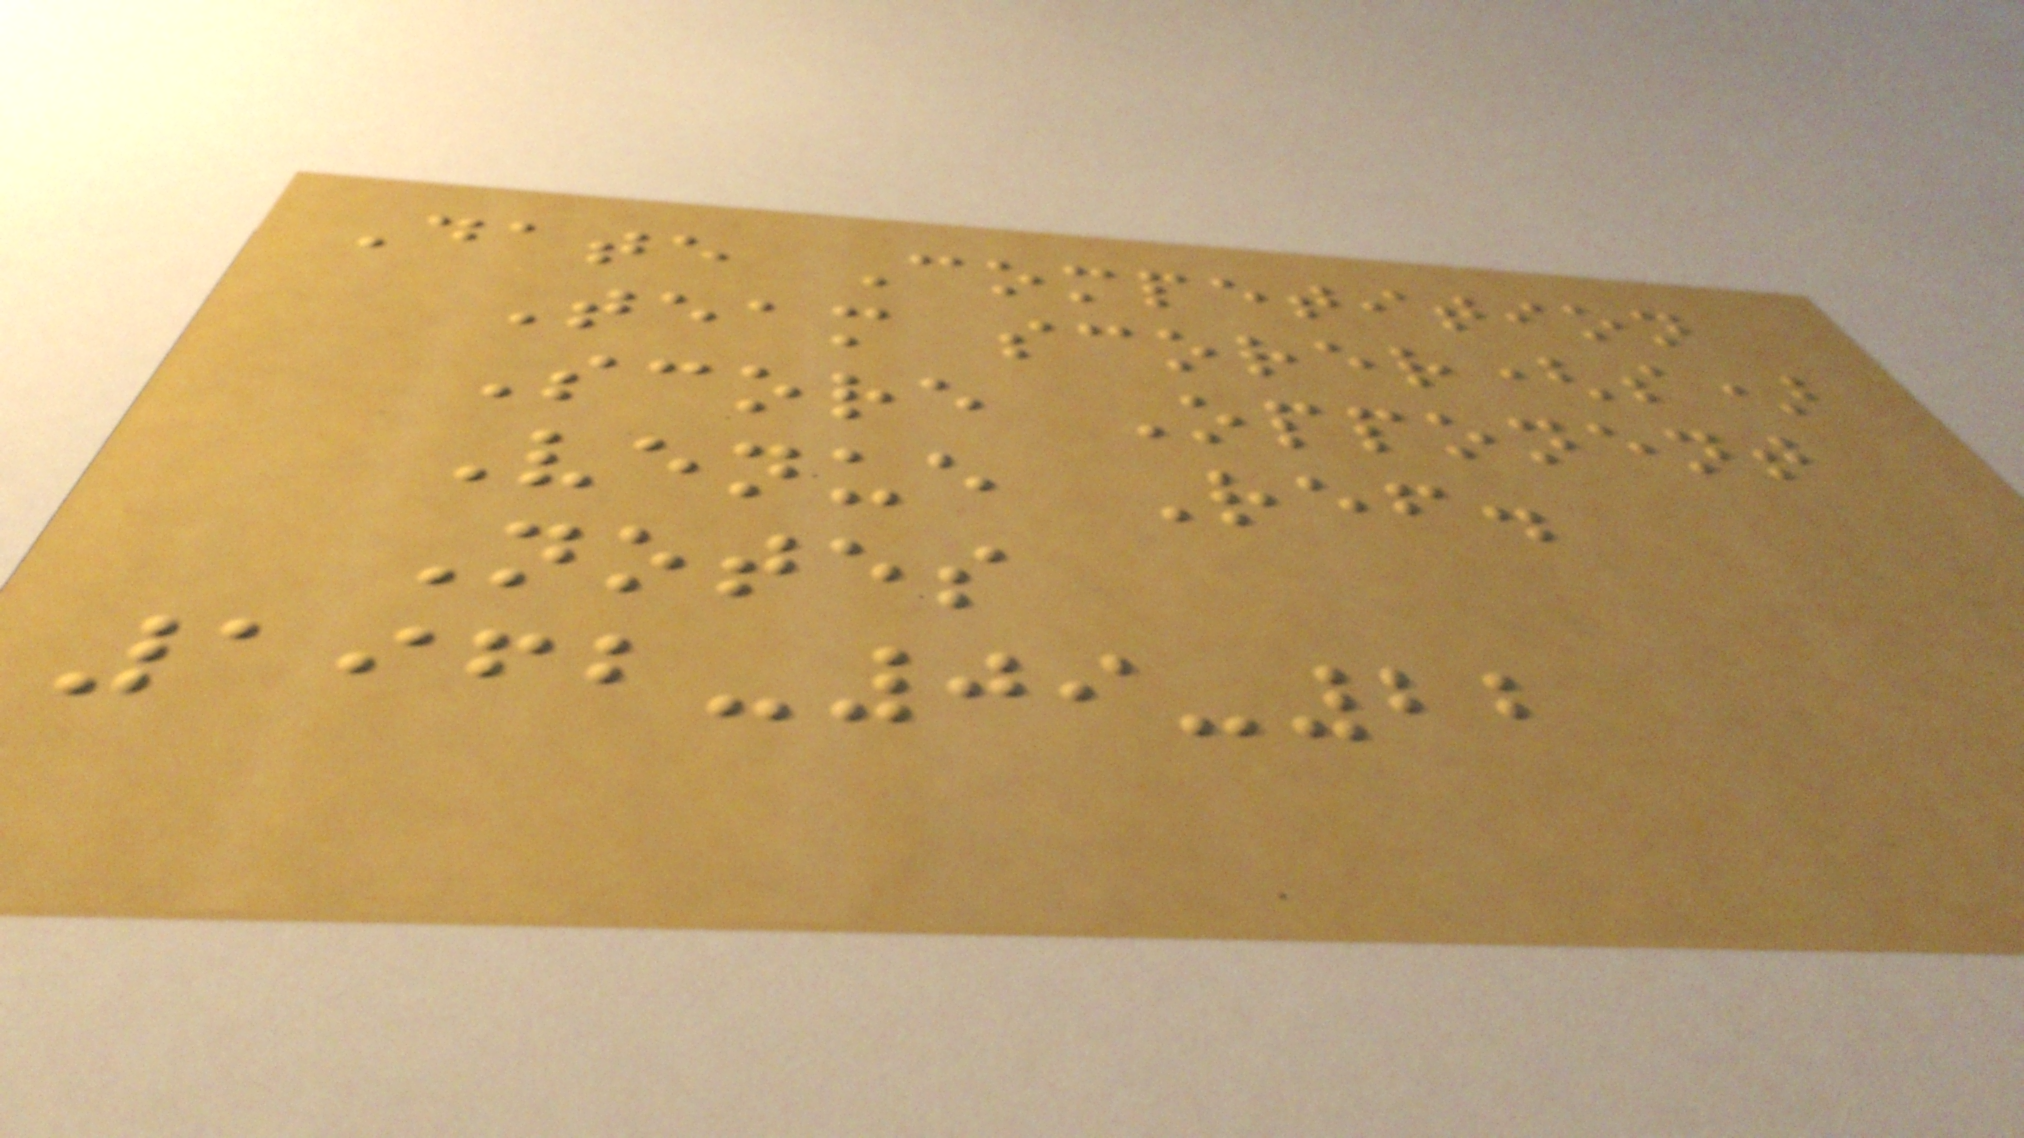Date Competition
Team scorer(s)
Score Opponent
Venue Ref.
Notes
1962-09-22
